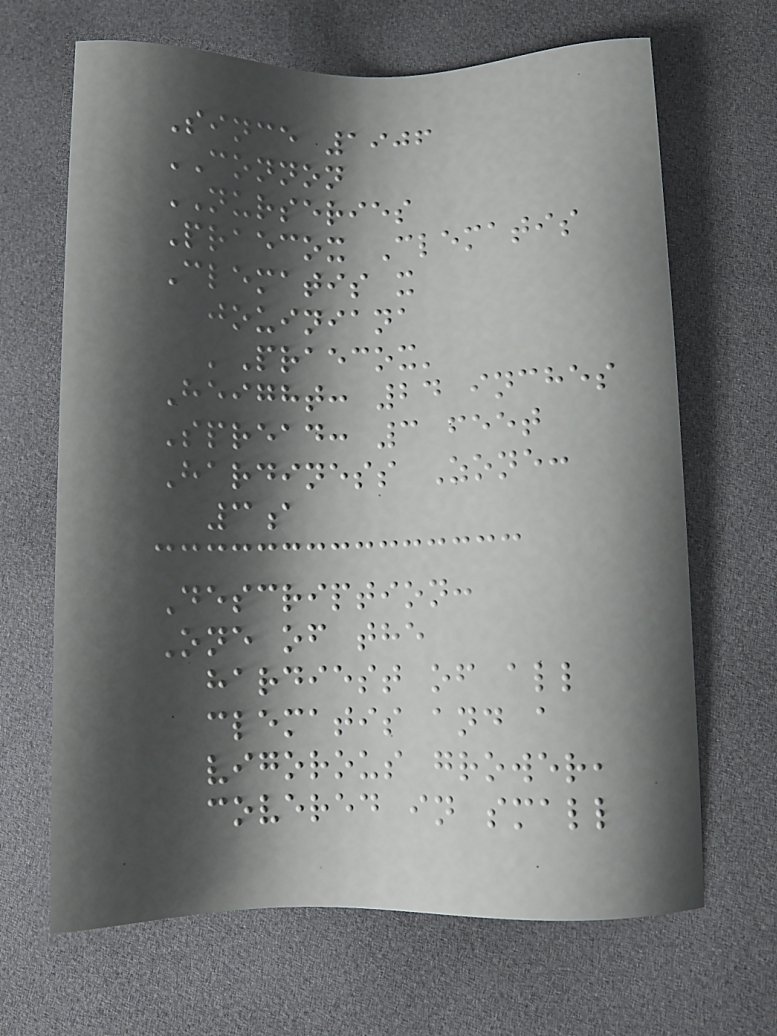Since 1906
CONNON
NURSERIES
Praecox Clematis
Clematis x
jouiniana
'Praecox'
Height: 24 inches
Spread: 3 feet
Hardiness Zone:
3a
Description:
One of the
hardiest of all
clematis and a
vigorous grower,
covered in small
